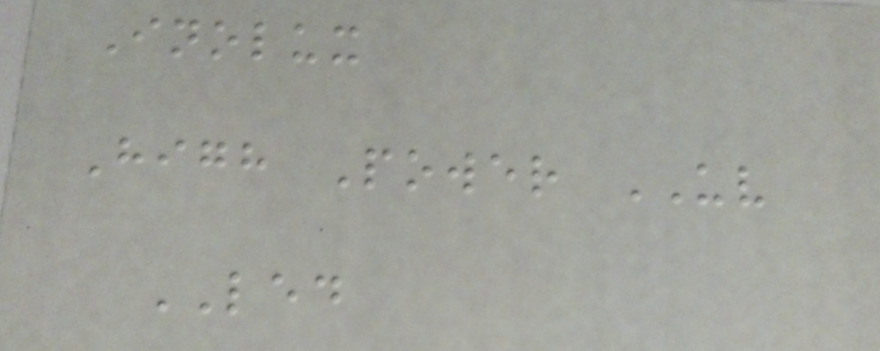Inolux
High Power UV
LED
